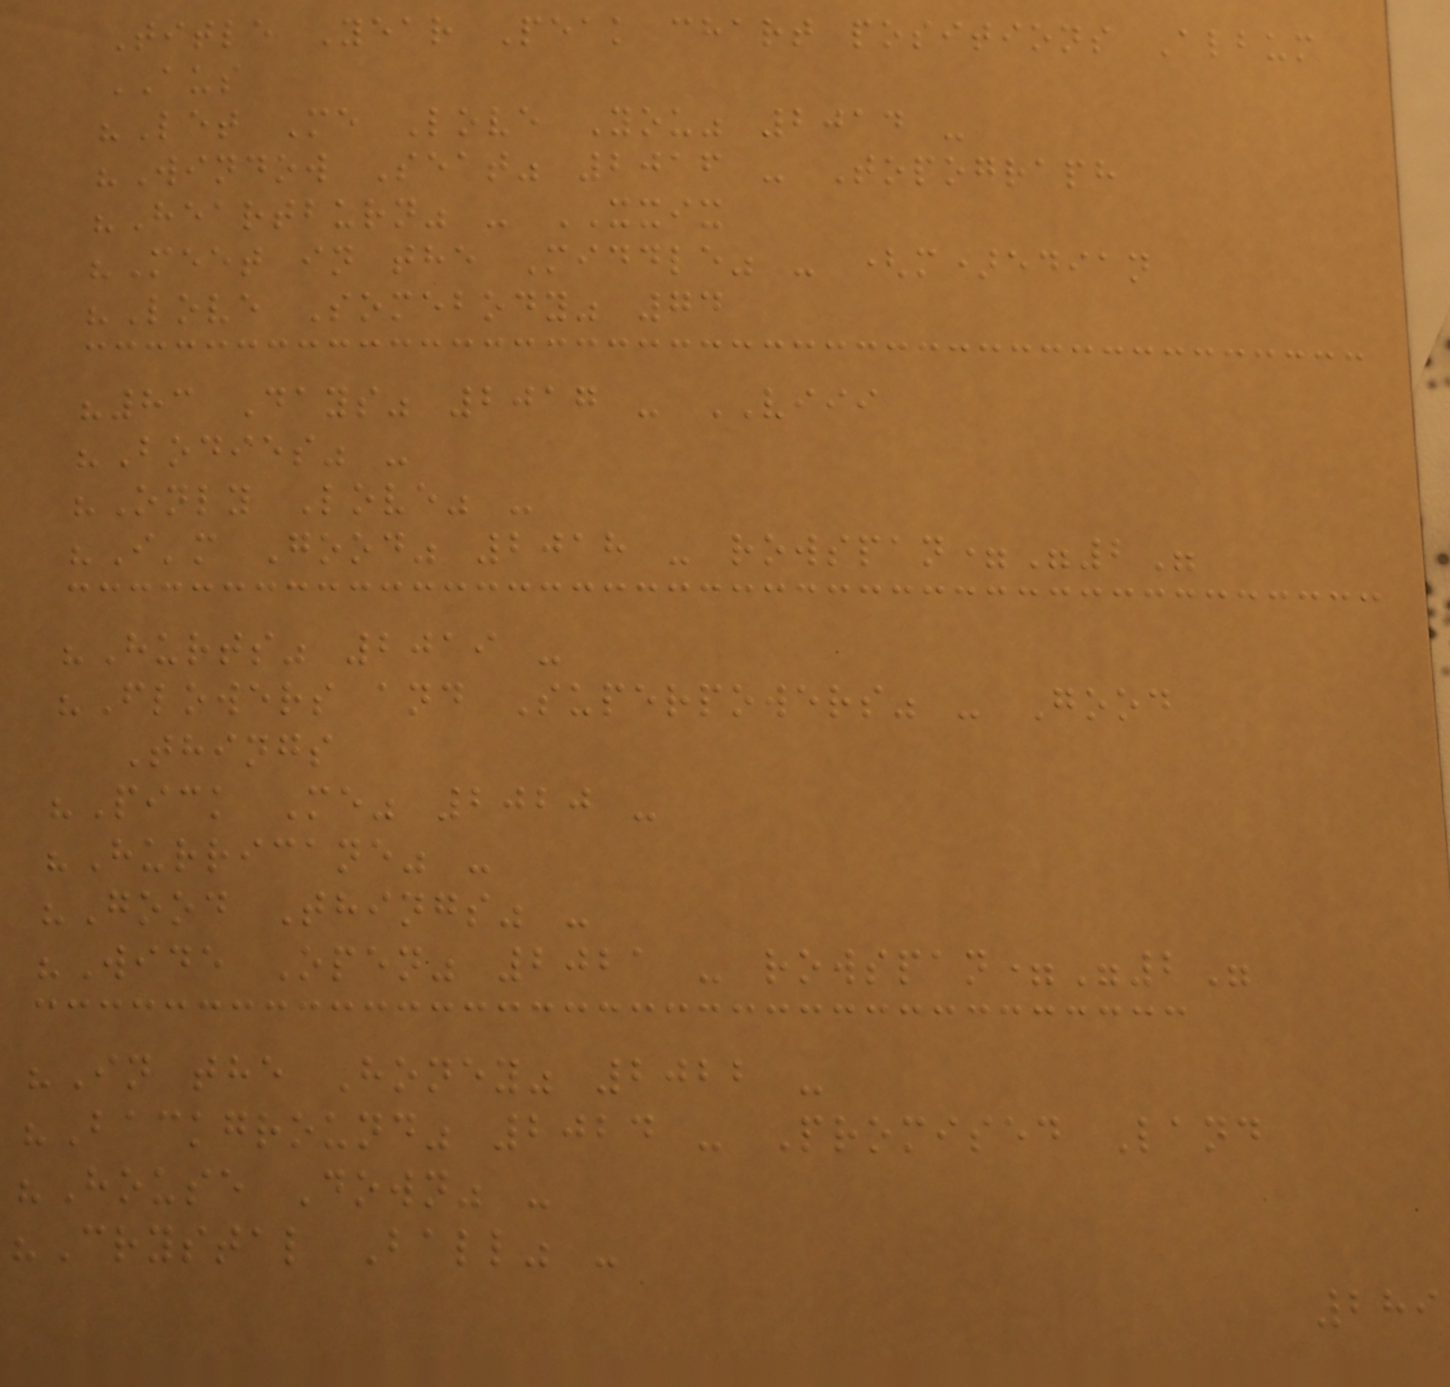Title Year Peak chart positions Album
AUS
"Let Me Love You" 2014 -
"Window Seat" 2016 - Topograph
"Heartburn" - XXIX
"Meet in the Middle" - (m)edian
"Love Somebody" 74
"83 Days" 2017 - VIII
"Bodies" -
"Only Love" -
"I'm Good" 2018 - rowspan="2"
"Hurts" 2019 -
"Flowers and Superpowers" - Good
Things
"Pick Me" 2020 -
"Hurricane" -
"Good Things" -
"Wide Open" 2021 - rowspan="2"
"In the Honey" 2022 -
"Background" 2024 - Promised Land
"House Down" -
"Crystal Ball" -
289
